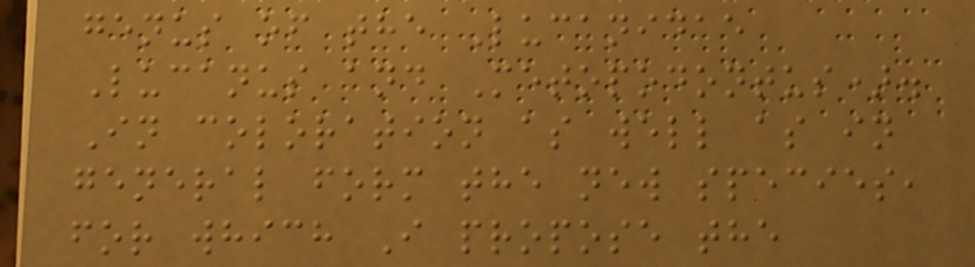genus of the Lucanidae
Lucanus and Metopodontus).
In coloration as well as in
general form the new species,
for which I propose the
